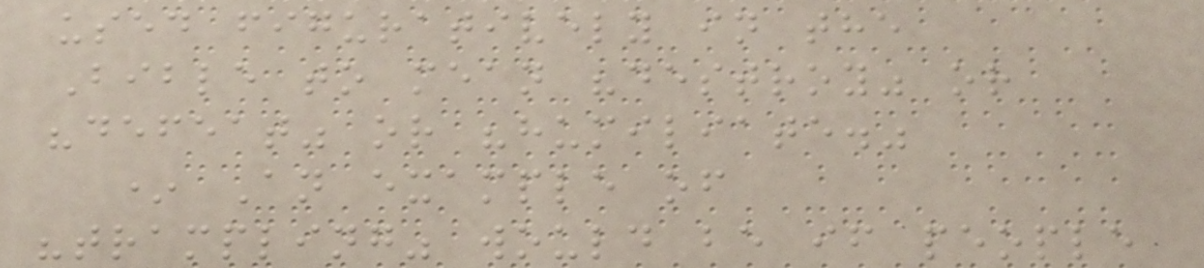used figuratively in the
Bible to mean "destroy" or
"defeat" or "humiliate."
* An example of
"trampling" would be if people
